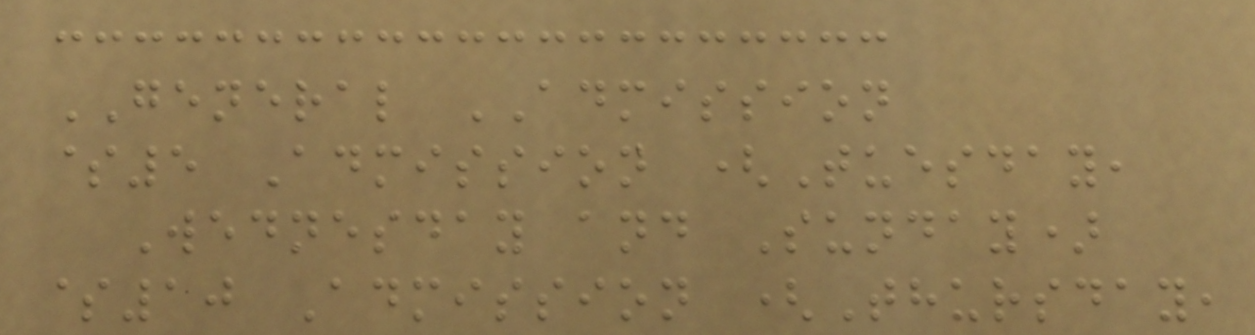GENERAL ADMISSION
$5 Admission (Tuesday,
Wednesday and Sunday)
$10 Admission (Thursday,
